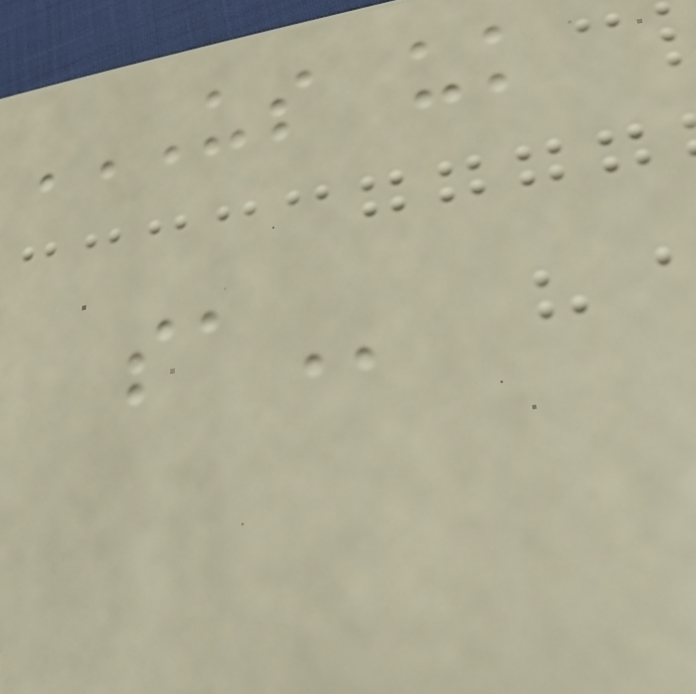US UK
SA
